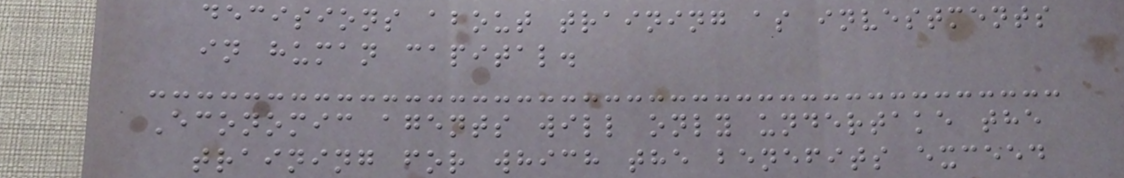decisions about training as investments
in human capital.
Economic agents will only undertake the
training for which the benefits exceed
